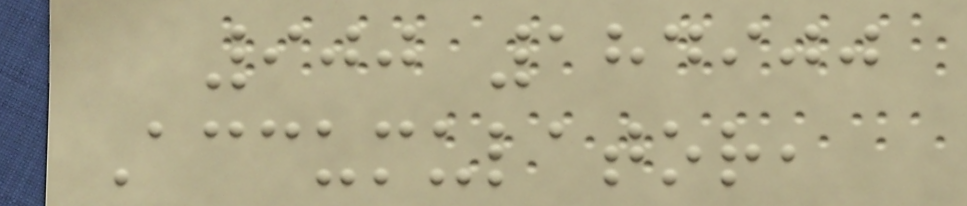900 184900
Accumulator,
